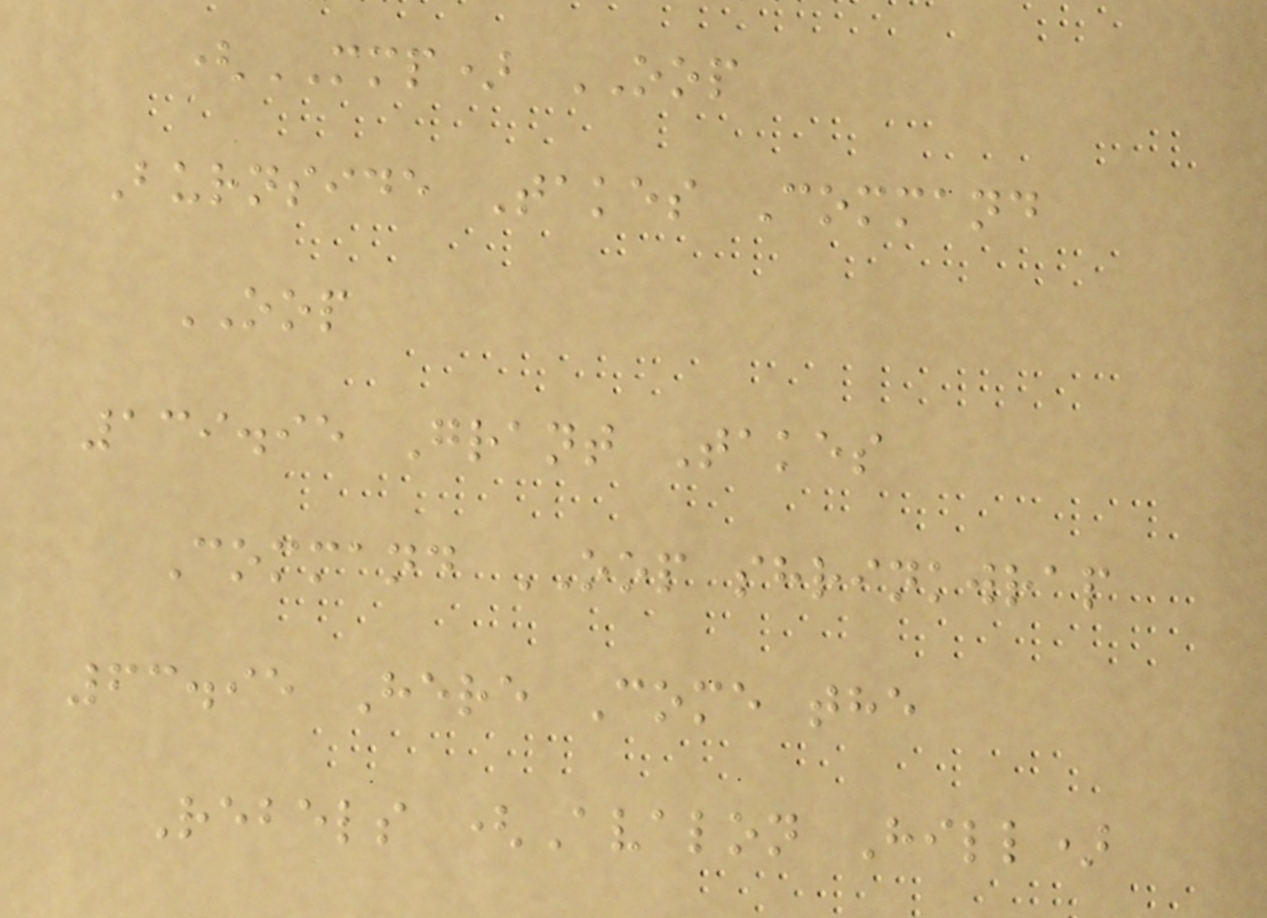(MMP) OOP
Burnside Takes Command
OOP
139.95 Grant Takes
Command OOP shrinkwrap
63.95 Here Come the
Rebels (Avalon Hill)
